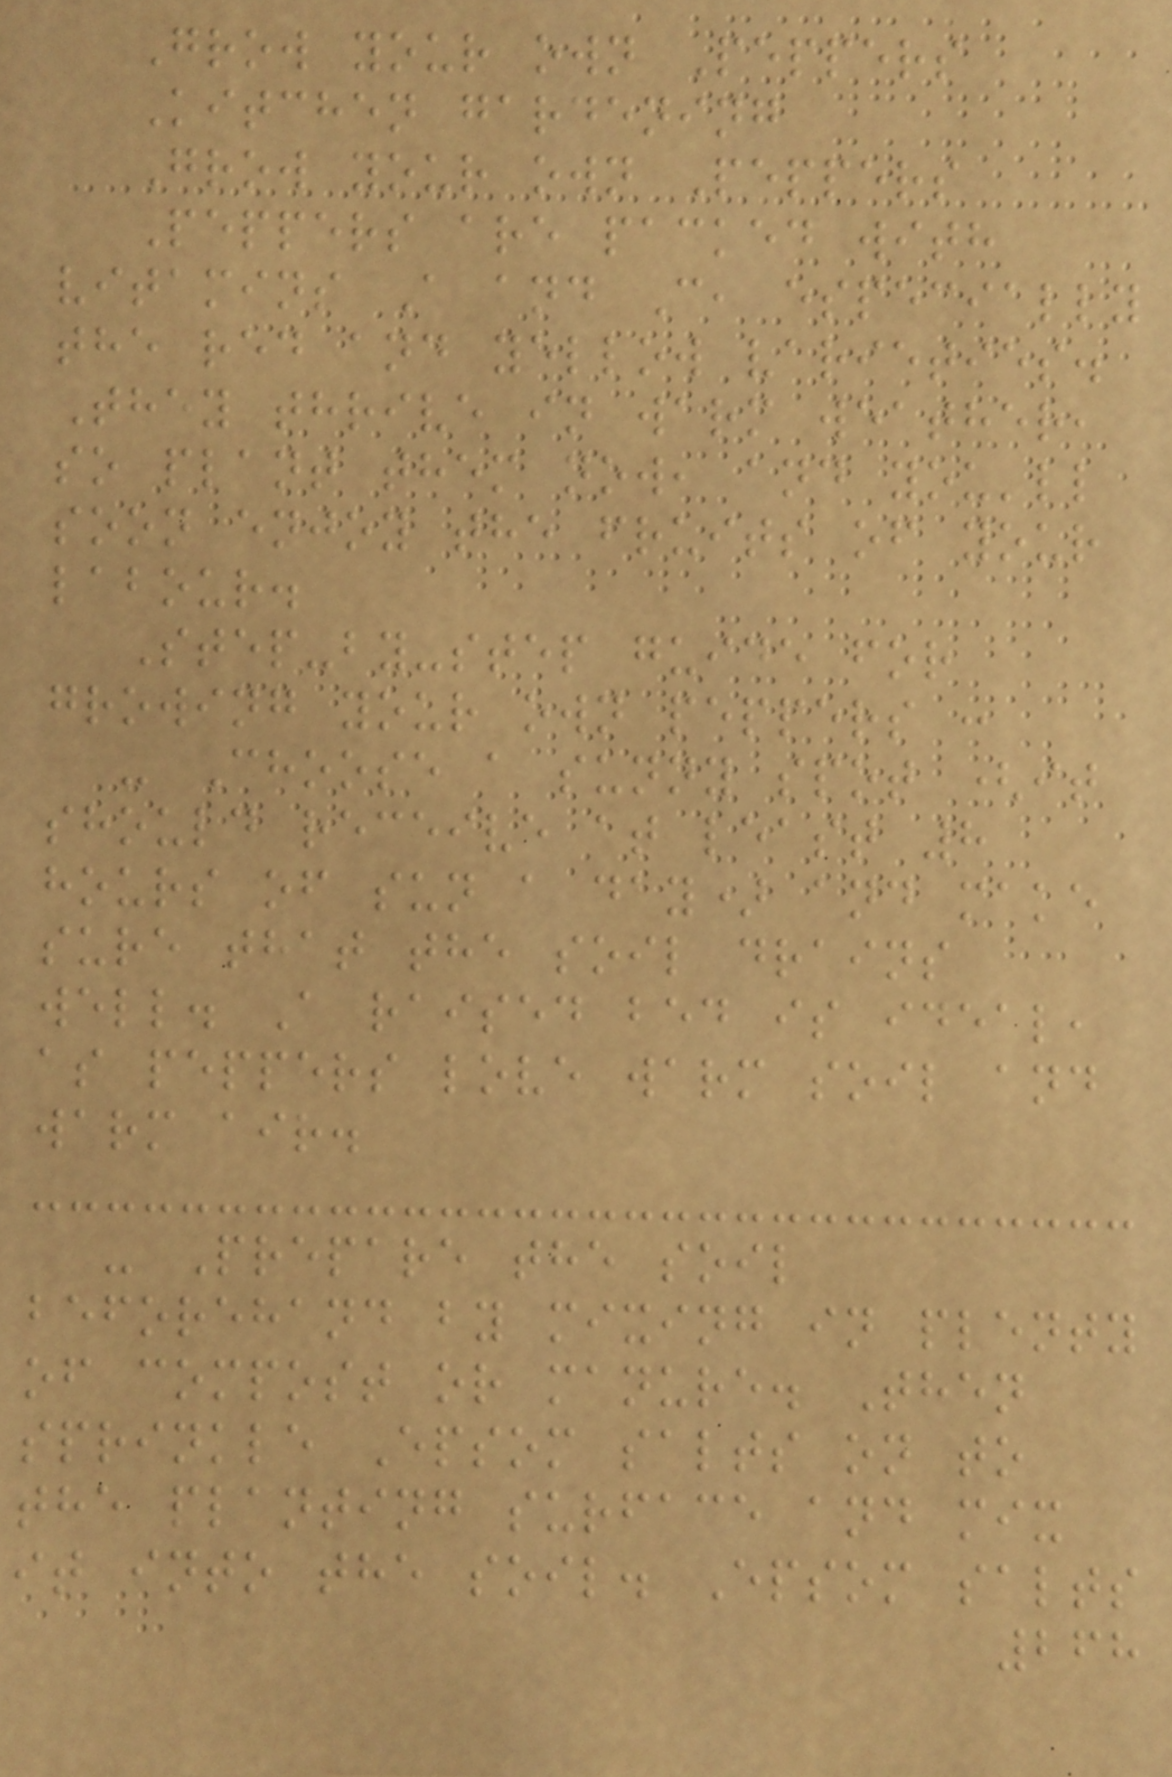Grow your own Peppers
Kitchen gardening
Grow your own Peppers
Peppers are packed with
vitamins A and C, especially
the red and yellow varieties.
They thrive in warm weather,
so plant them now, and you'll
soon enjoy the fruits of your
labour.
Step-by-step guide for
growing your own peppers :
- Choose a sunny spot (it
should receive at least 8
hours of sun a day) and make
sure that the soil drains
well. A raised bed is ideal,
as peppers love warm soil and
warm air.
- Prepare the soil
beforehand by mixing in plenty
of compost or manure. Then
sprinkle Epsom salts on to
the planting surface and mix
it into the soil. Epsom salts
268
